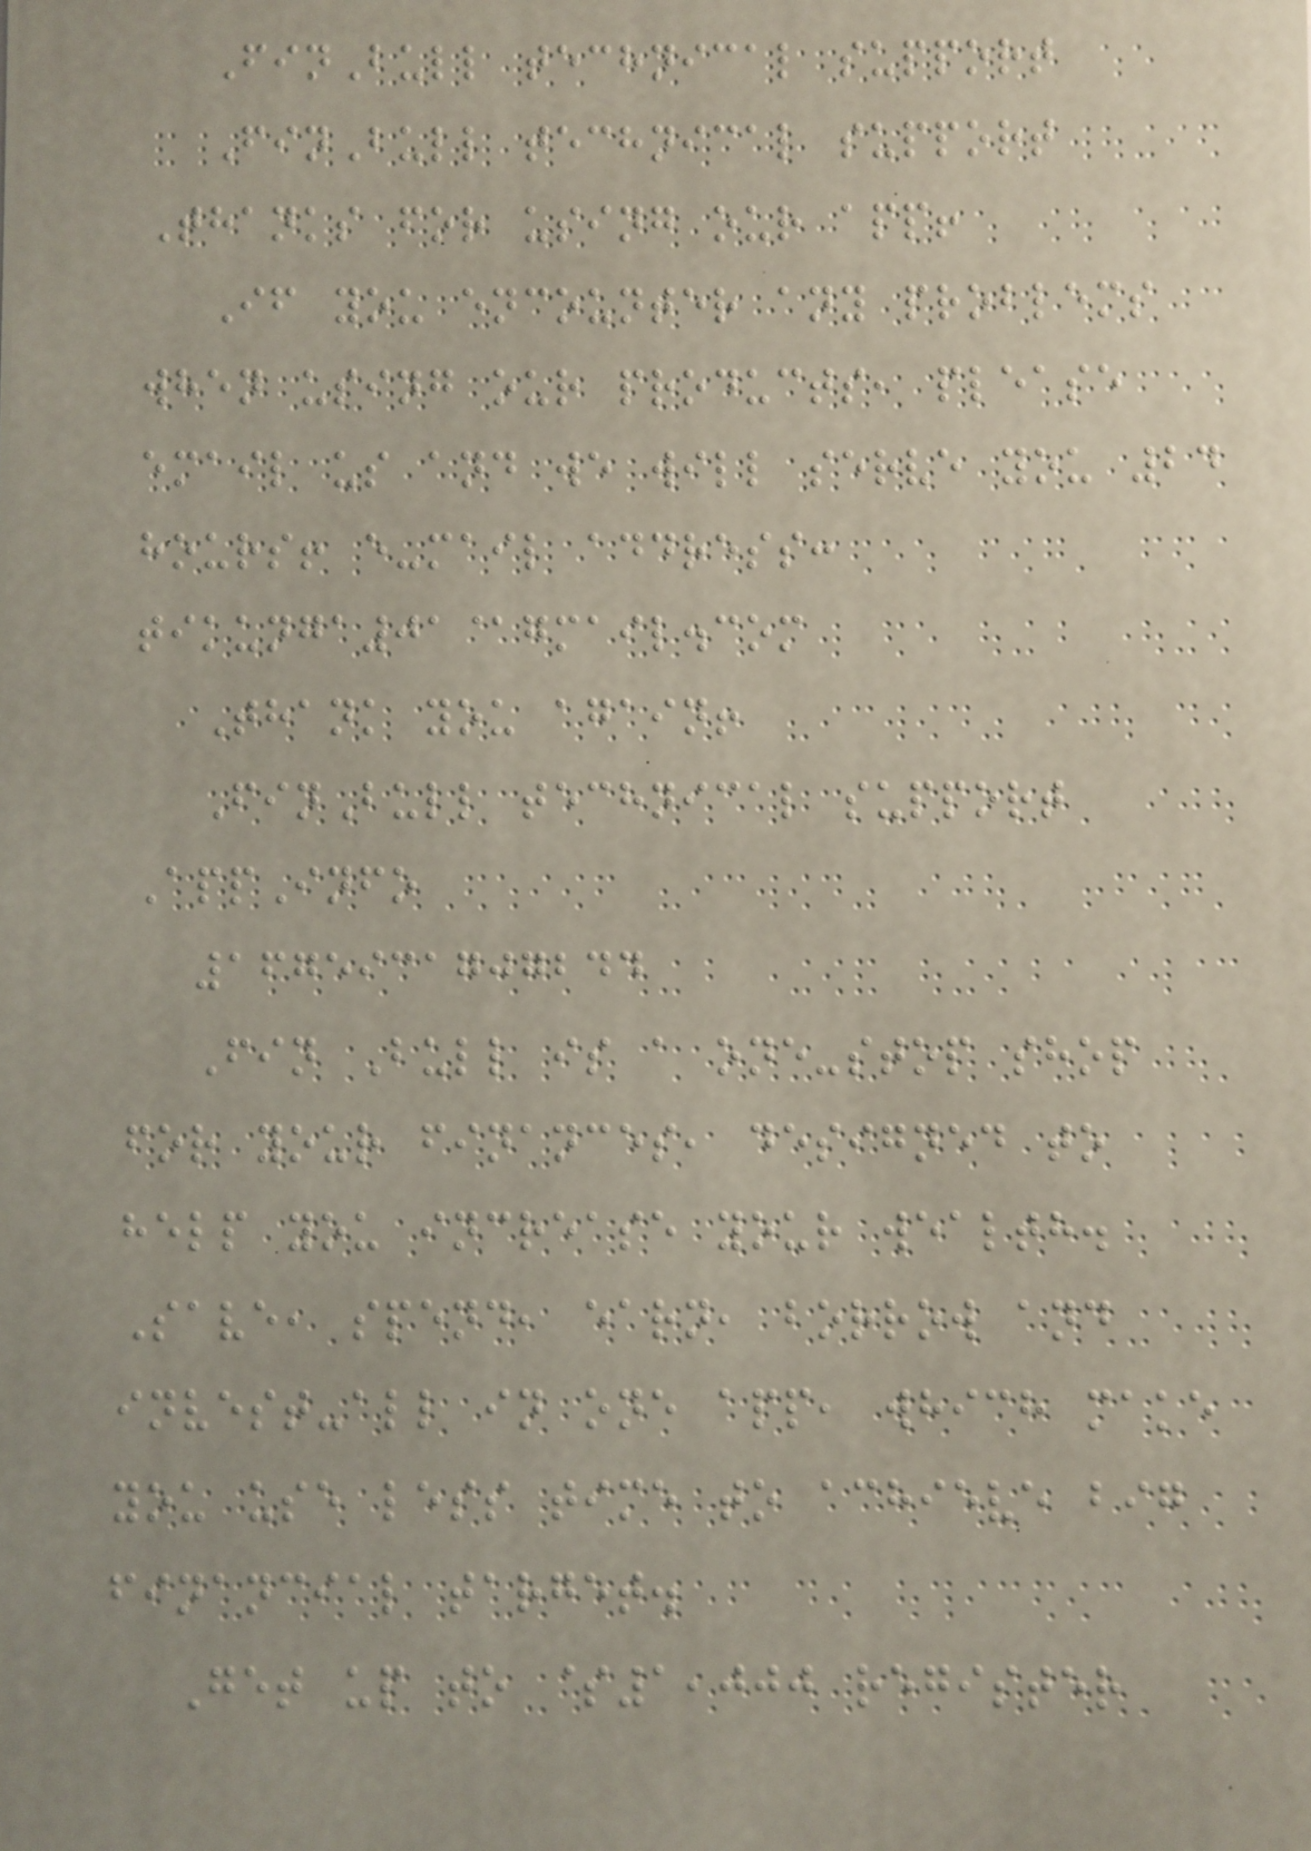FinBull technical support
FinBull technical support
Thanks for using our app!
If you encounter any problems
when using our products, please
email us and we will serve you 24
hours! e-mail address:
tikunga01@gmail.com
Thank you again!
FinBull technical support
AppInfo
1675931707244
Fin Bull is a one-stop shop
for your finances, designed to
help you increase your wealth.
Save, spend, earn, borrow and
invest-all in one app, which make
you use less time to achieve big
financial target.
Get up to $1,000 register
